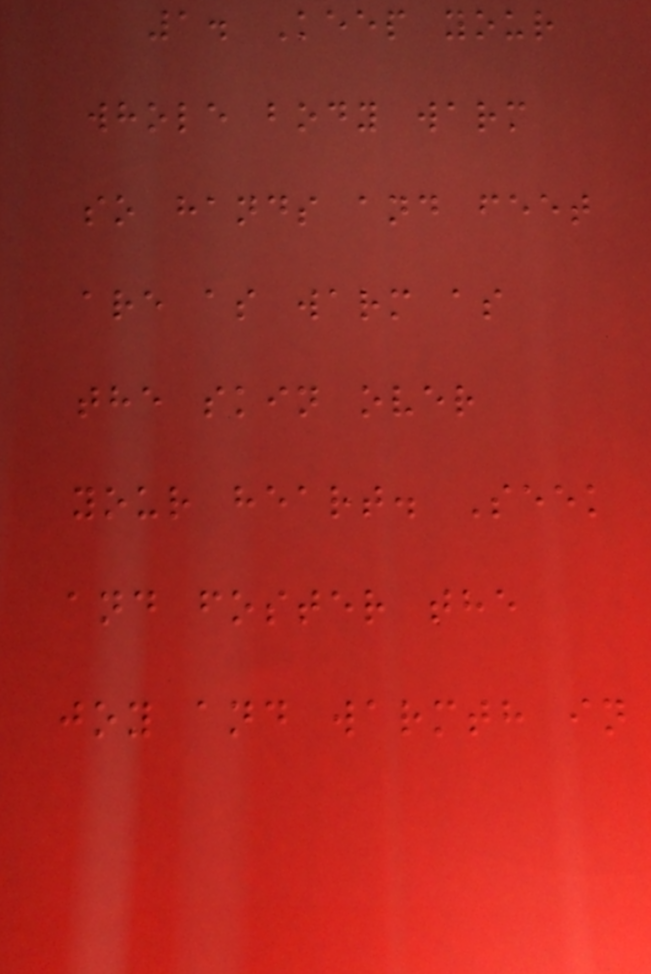1. Keep your
whole body warm
so hands and feet
are as warm as
the skin over
your heart. Seek
and foster the
joy and warmth in
